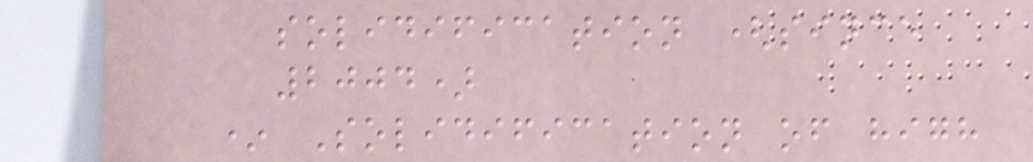solidification (since
2004)
* Solidification of high
